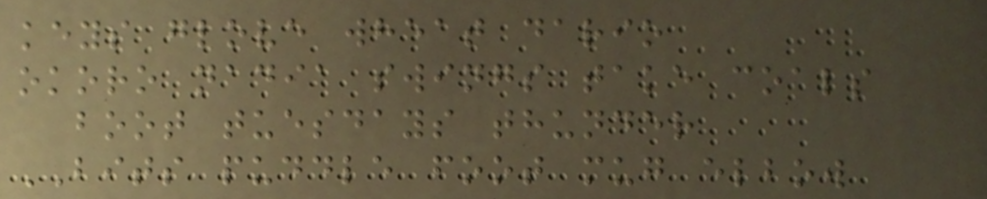keys glove wheat dario
okoro nadia swings take coals
boot tuesdays thunder
BITS puddle foot mug elbow
